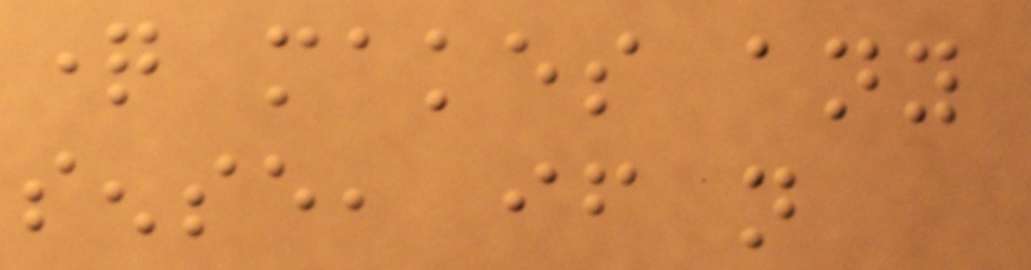question makes any
sense, if not
